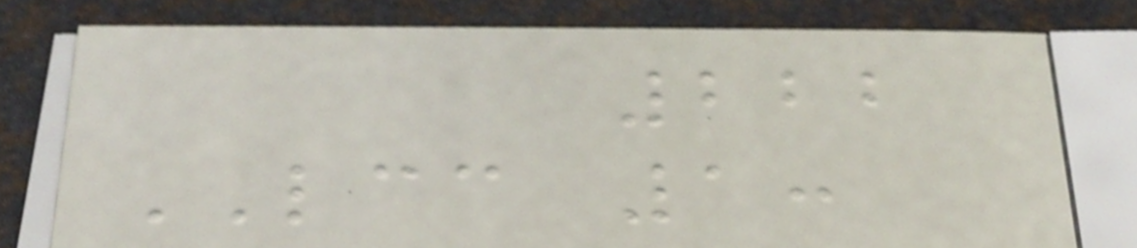222
LCC 1:
